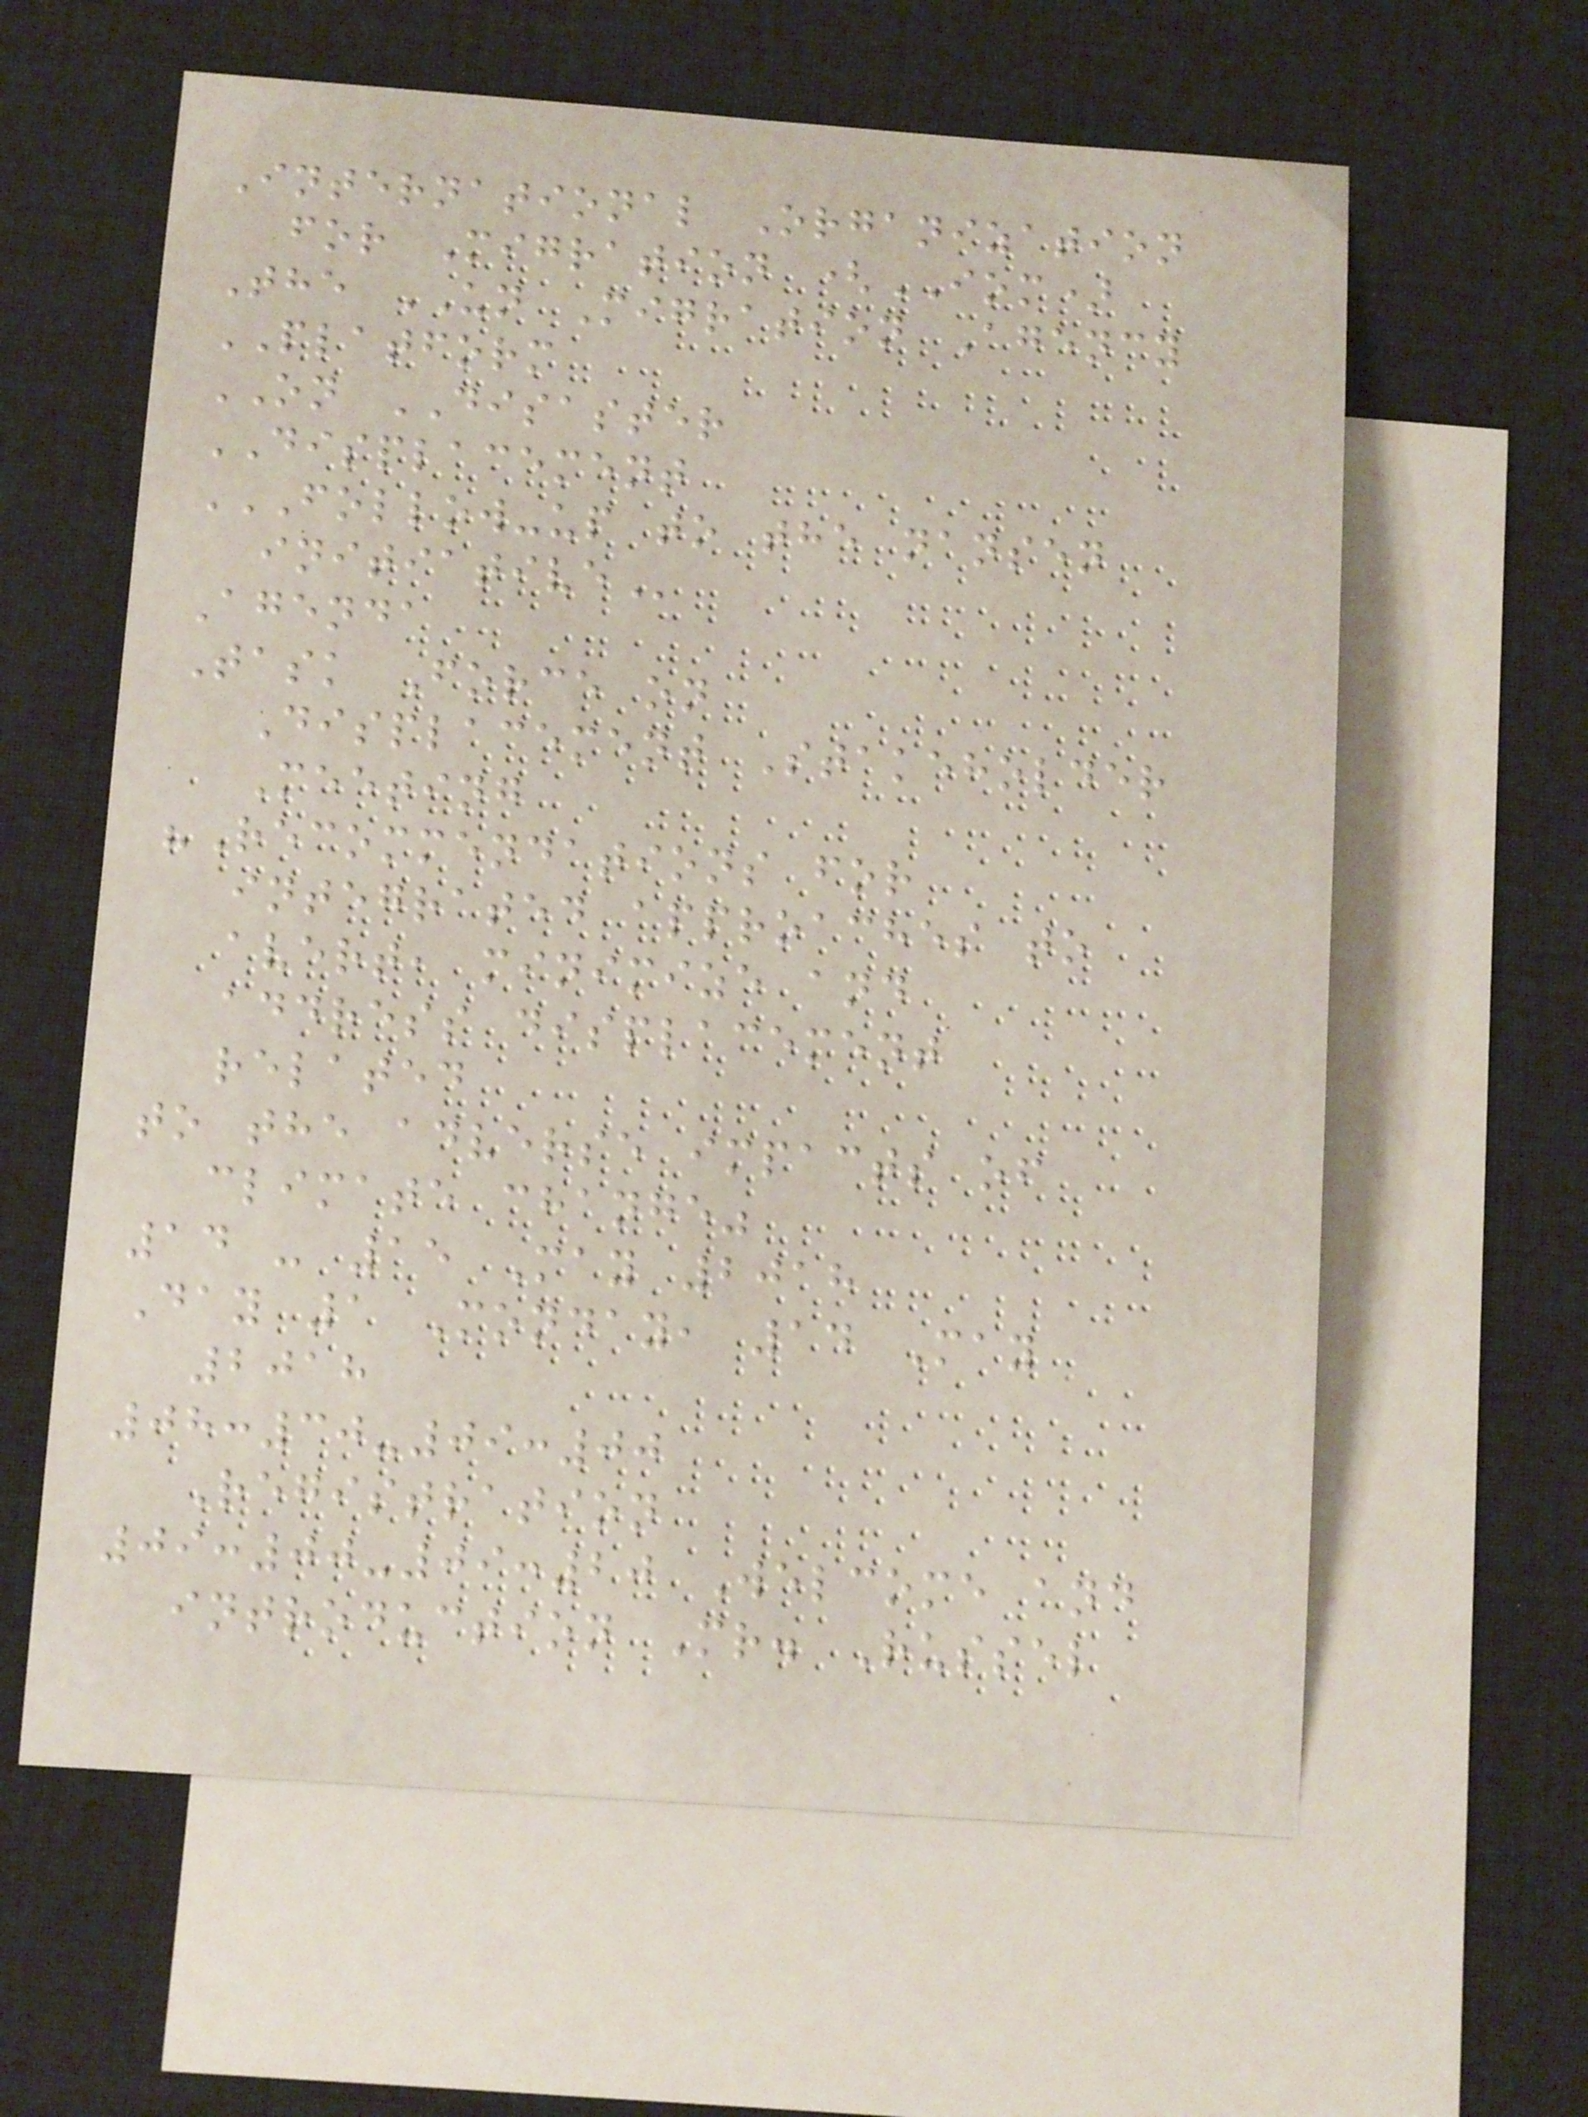International Organization
for Migration (IOM)
The UN Migration Agency
PLATFORM
ON DISASTER
DISPLACEMENT
FOLLOW-UP TO THE NANSEN
INITIATIVE
Agenda
Task Force on
Displacement Stakeholder
Meeting
"Recommendations for
integrated approaches to
avert, minimize and
address displacement
related
to the adverse impacts of
climate change"
14 - 15 May 2018
Day 1 Monday, 14 May
2018
08:30-09:00
Registration
09:00-09:20 Welcome and
introduction Mr. Russel
